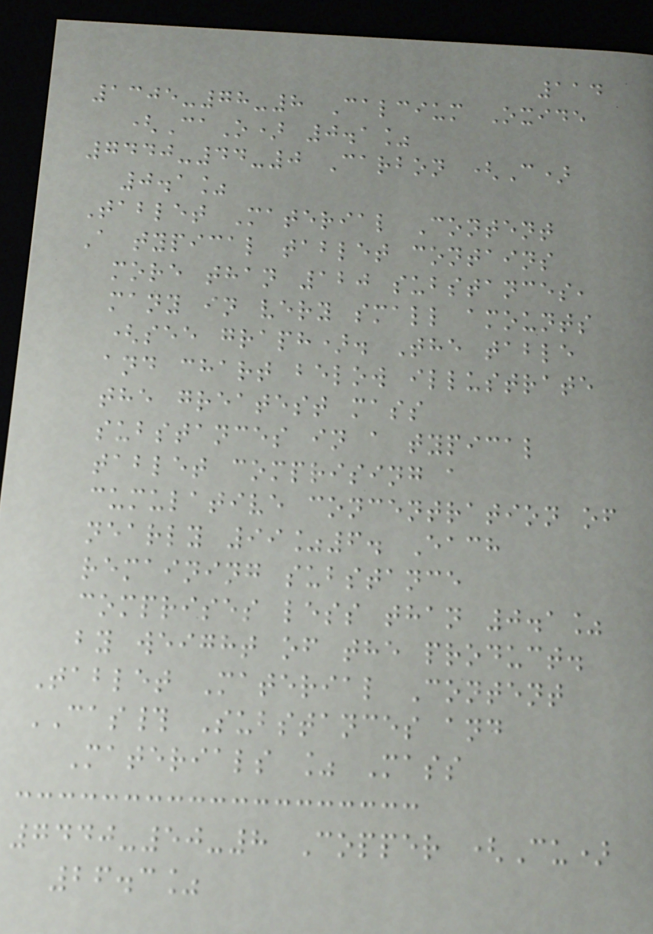114
1305-78-8 Calcium Oxide
(CaO) 0.1%
7440-44-0 Carbon (C)
0.1%
Tablet Material Content
A typical tablet contains
more than 120 substances,
many in very small amounts
(see graph). The table
and chart below illustrate
the greatest mass
substances in a typical
tablet comprising a
cumulative concentration of
nearly 99%6. Each
remaining substance
comprises less than 0.1%
by weight of the product.
Tablet Material Content
CAS# Substances and
Materials % Mass
7440-50-8 Copper (Cu)
26.3%
